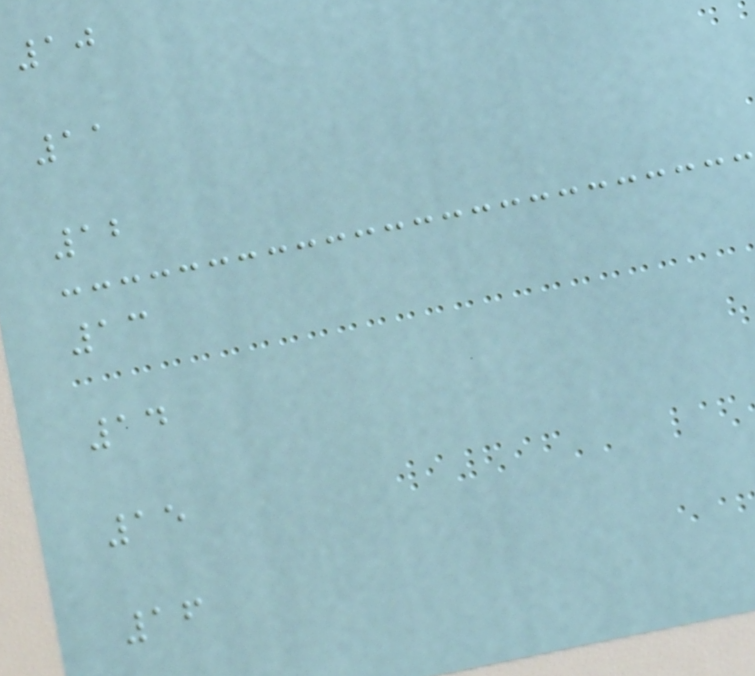10
11
12
13
14
15
16
